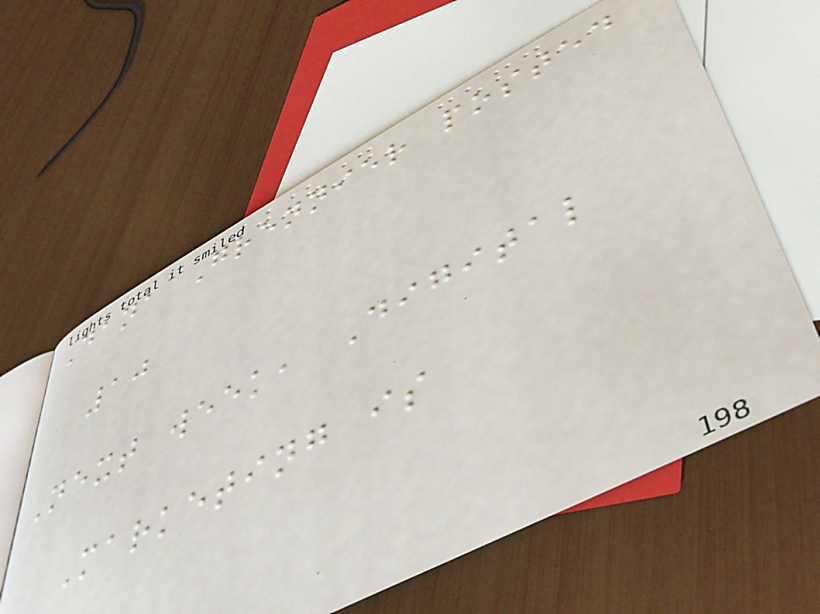Dana Grennier posted
10
Next week, Digital
Marketing is
